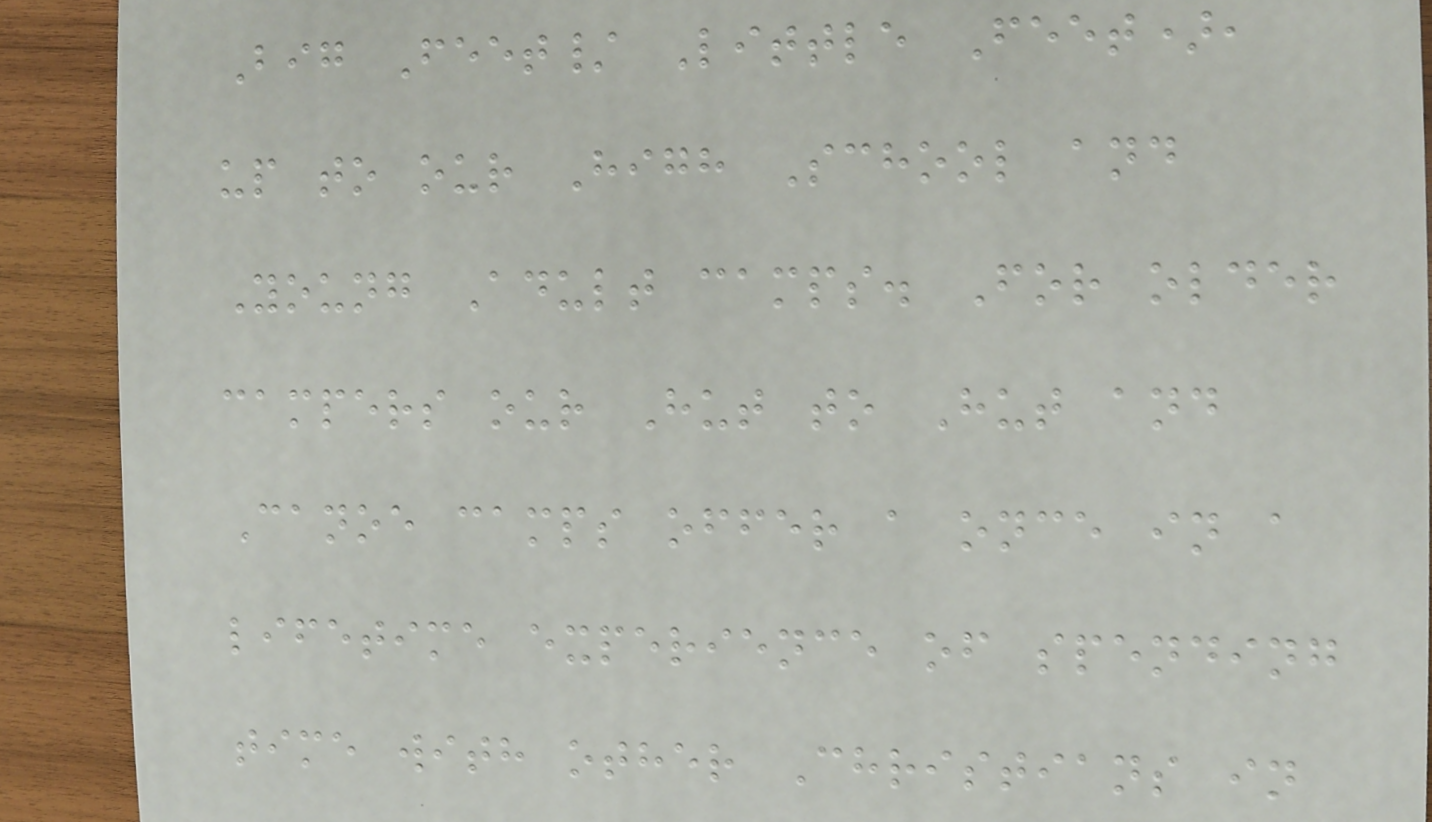Big Feet/ Little Feet),
up to our High School and
Young Adult camps. For older
campers our Hut to Hut and
Canoe camps offer a once in a
lifetime experience of spending
time with other Christians in
